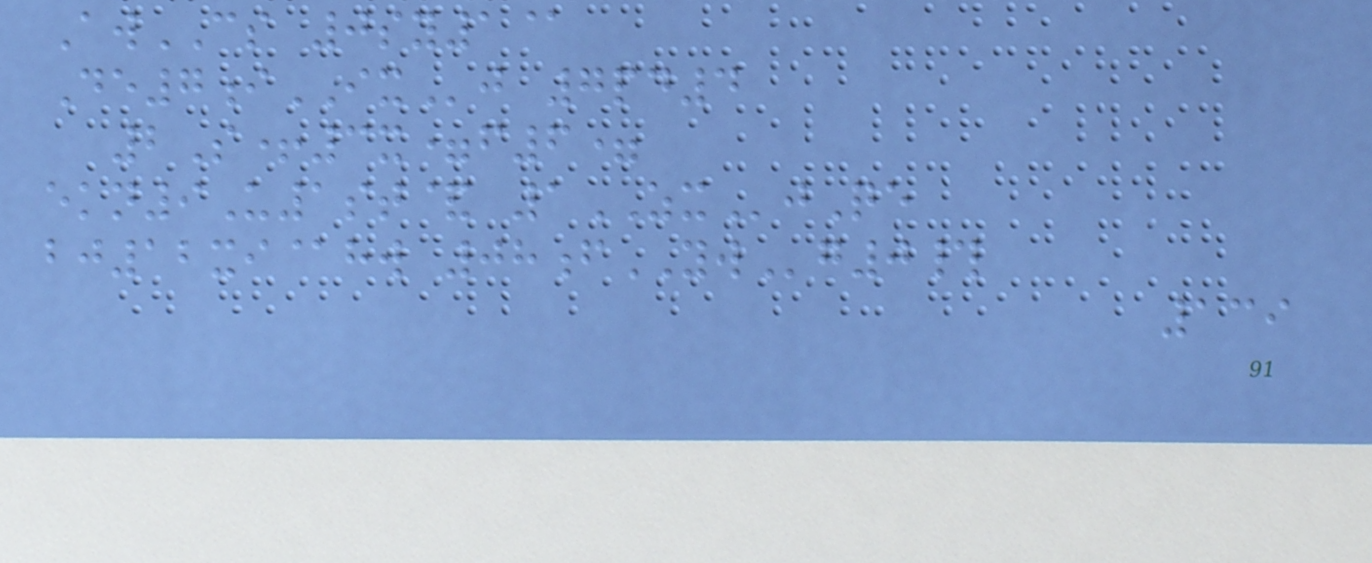AwCS 0sy1@
De7iIXj 7pd4
2S+3x=f6=
ekn9U1st& 1ZXjQe
bj12xi@hw 08fYWg0#
139
